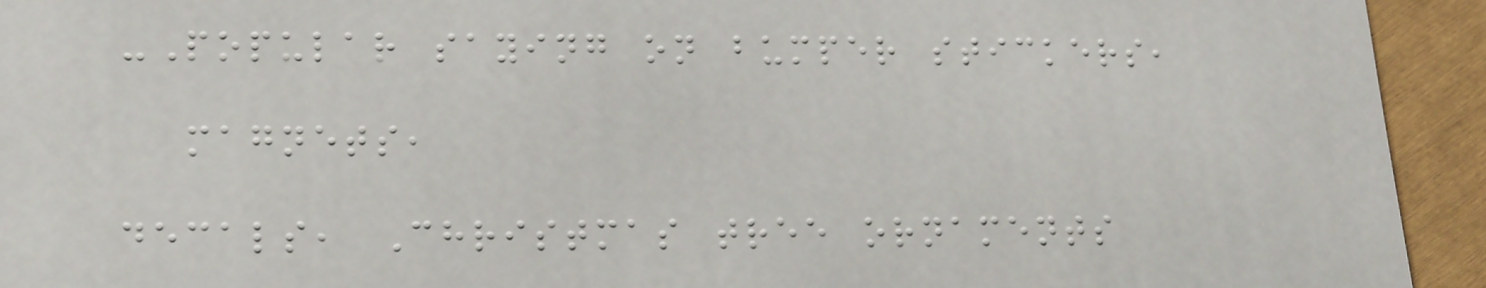-Popular saying on bumper stickers,
magnets,
decals, Christmas tree ornaments
